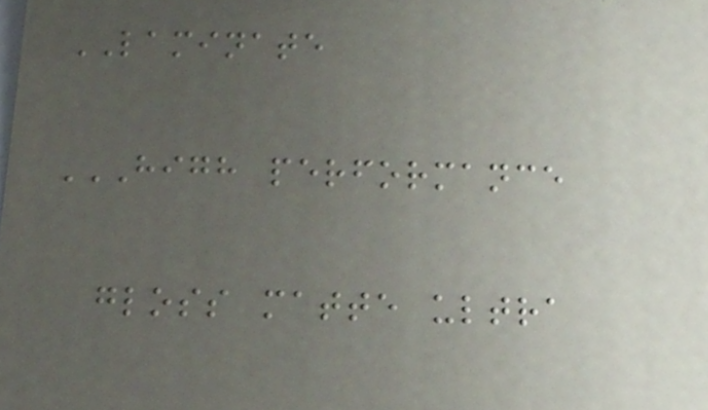LAMINATE
HIGH PERFORMANCE
GLOSS MATTE ULTRA
